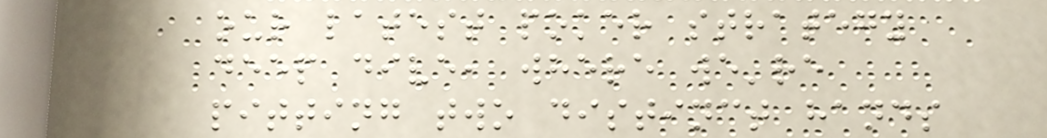our latest poker strategy
deep dive, where we're
pitting two distinct hands
